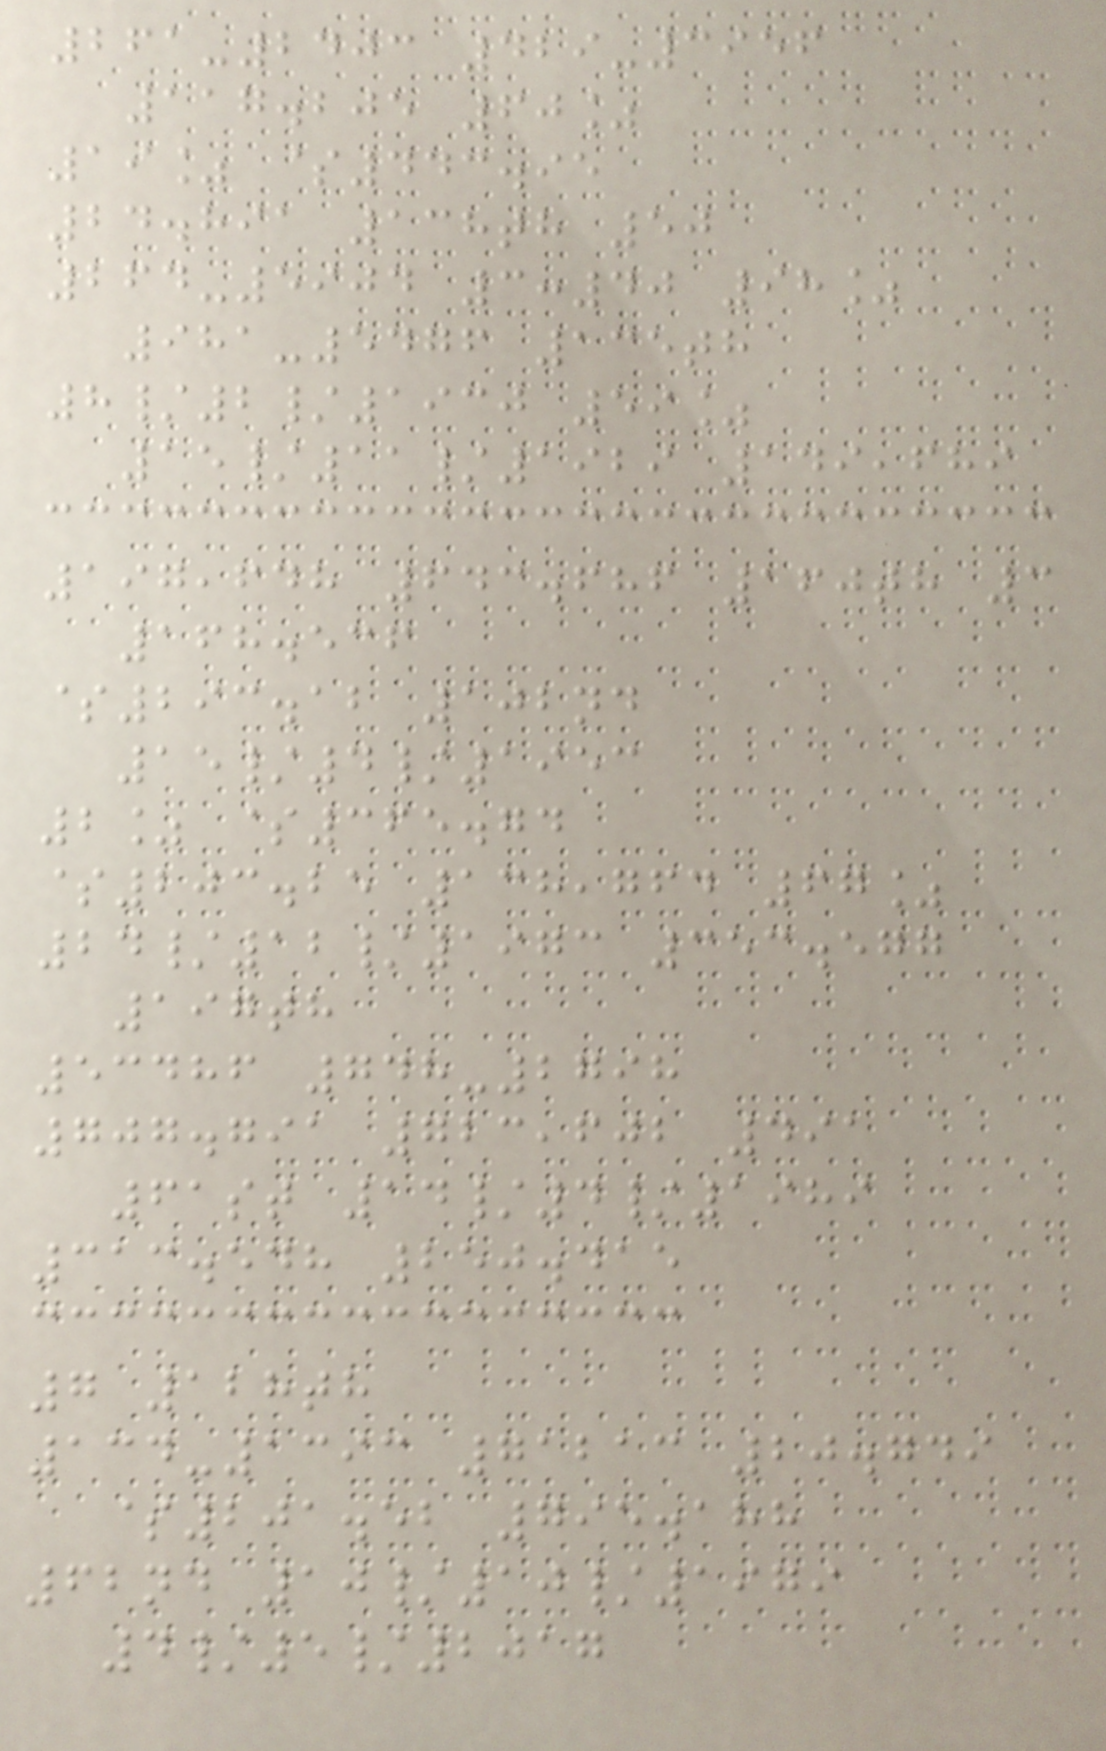261-2403 429-3956
117.205 60%
19% $443.95
24.891 138th 50
264-5904 3:40 98%
981-5476 135th
8/2/1930 59%
15/11/1929 149,689
197,648 643.686 160th 3
168.536
$293.12 102nd
15/4/1953
2% $365.74
$203.25 138,764 67%
24/12/1973 353.577
197th
53486 748-2798
707.791 723,602 491
61st 14/4/1989
313.548 250.415
7 128th
134-1393 71213 20.749
$201.52 795.188
62nd 10/10/1979
4/5/2017
